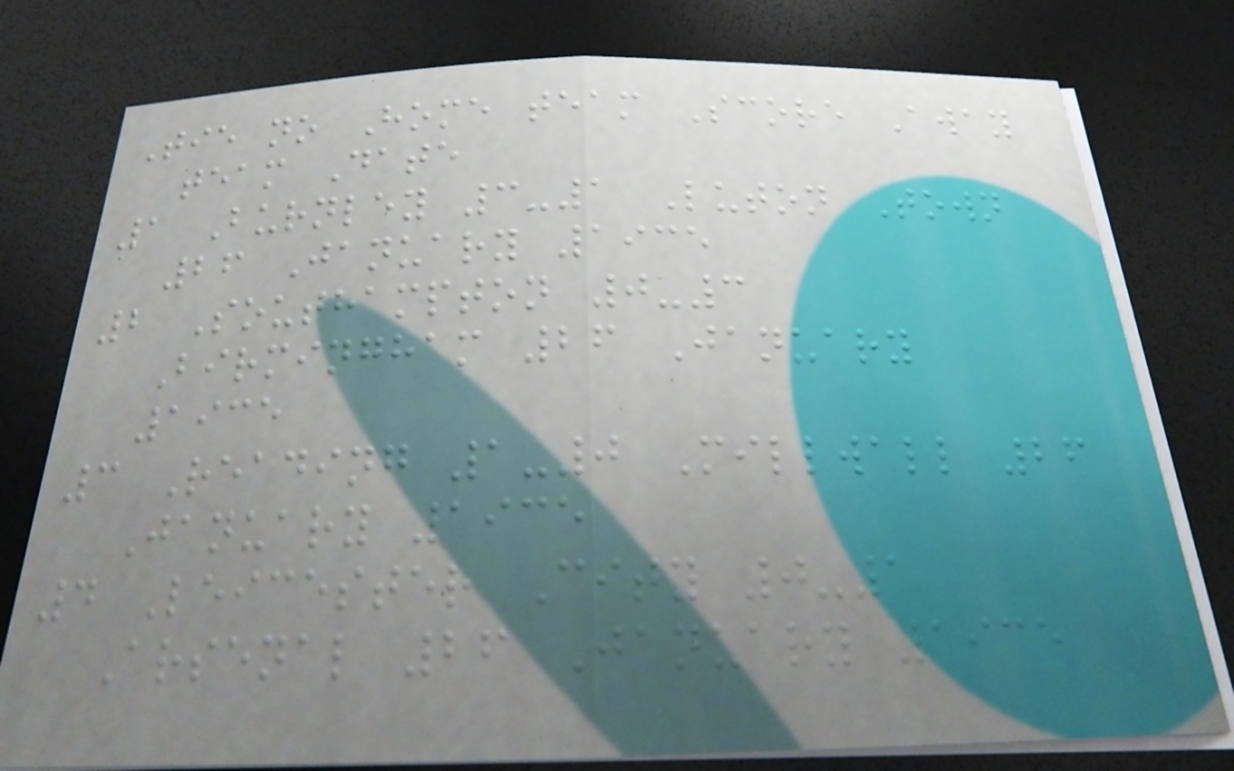Tie no Home team Score Away
team Date
1 Burnley 3-1 Luton Town
26 January 1935
2 Southampton 0-3
Birmingham 26 January
1935
3 Reading 1-0 Millwall 26
January 1935
4 Leicester City 0-1
Arsenal 26 January 1935
